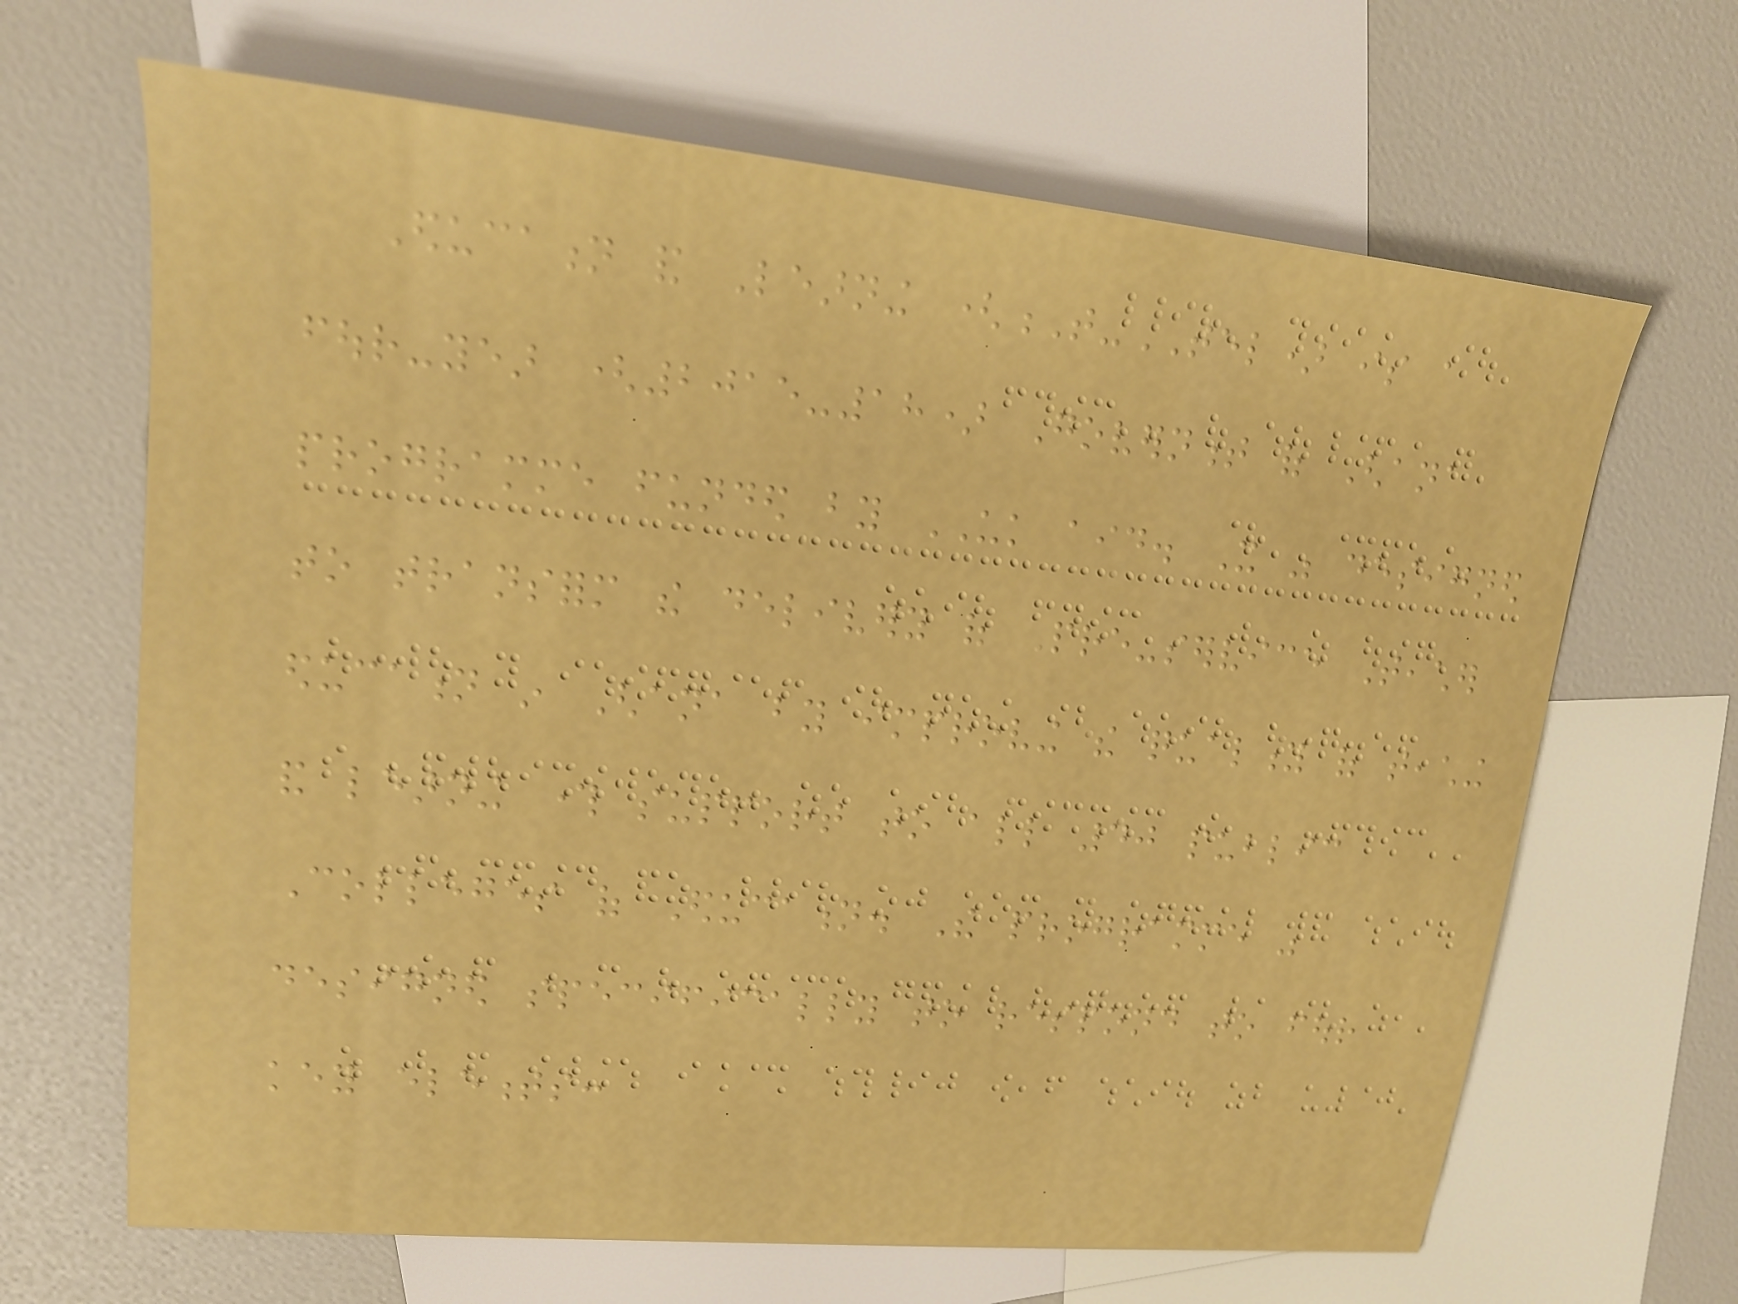Education and Learning (T-TEL) is a
four-year (2015-18) Government of Ghana
programme funded by UK aid. It was designed
to transform the delivery of Pre-service Teacher
education in Ghana by improving the quality of teaching
and learning through support to all 40 public
Colleges of Education. The programme was
designed specifically to respond to four
key elements:
